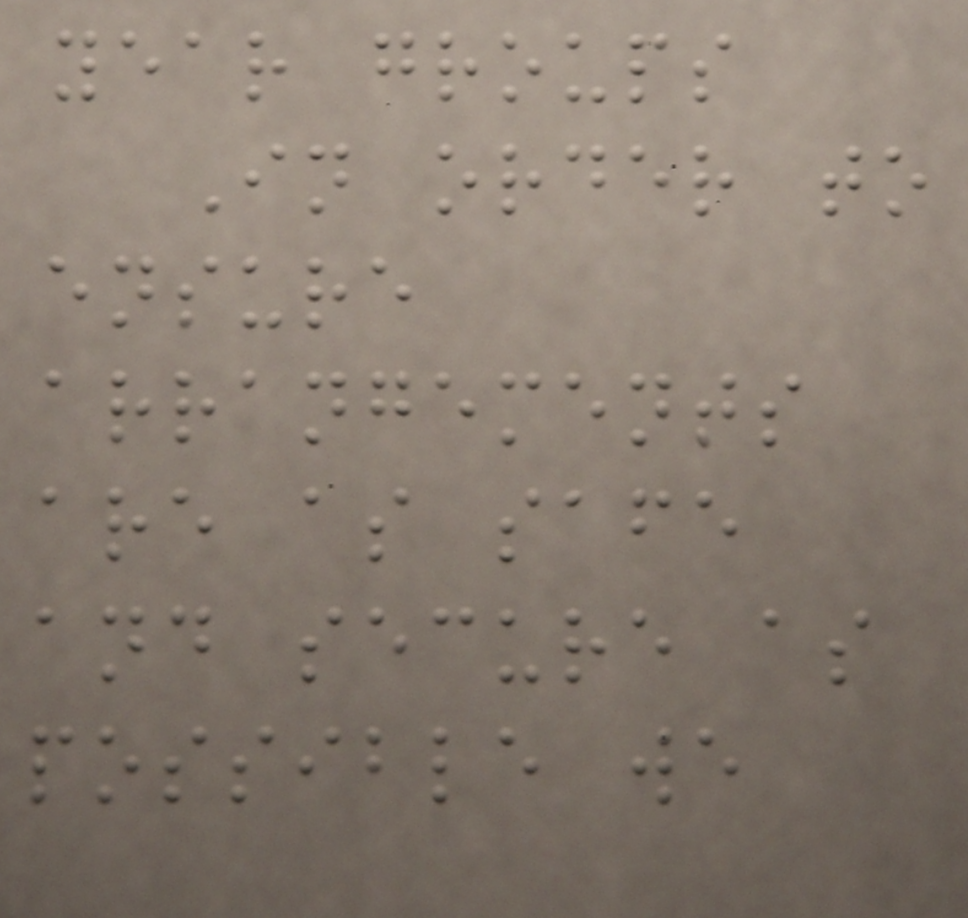year groups
In order to
ensure
arrangements
are as safe
and secure as
possible we
